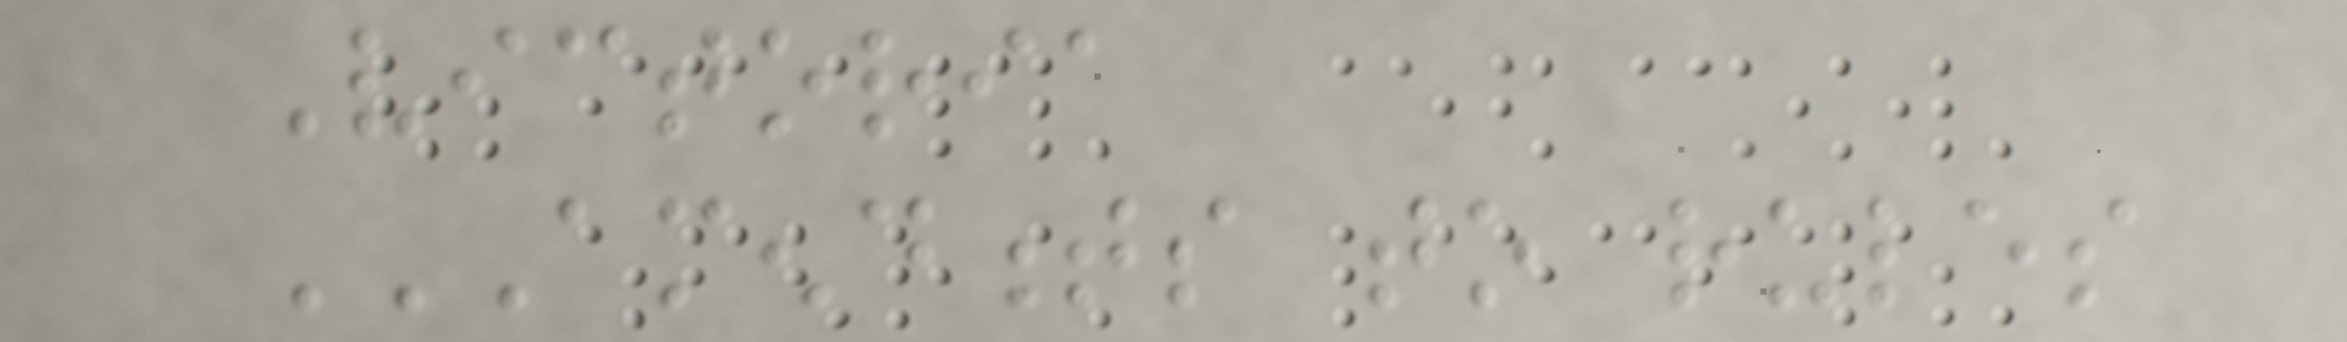Victoria
AMENDMENTS TO RULES
